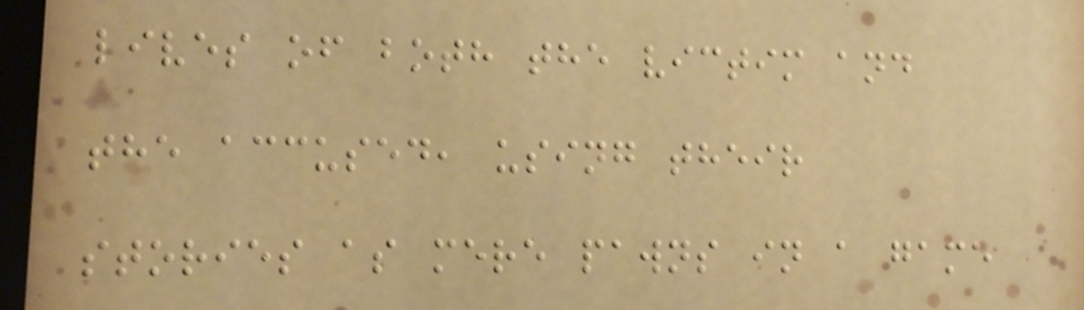lives of both the victim and
the accused, using their
stories as mere pawns in a game
